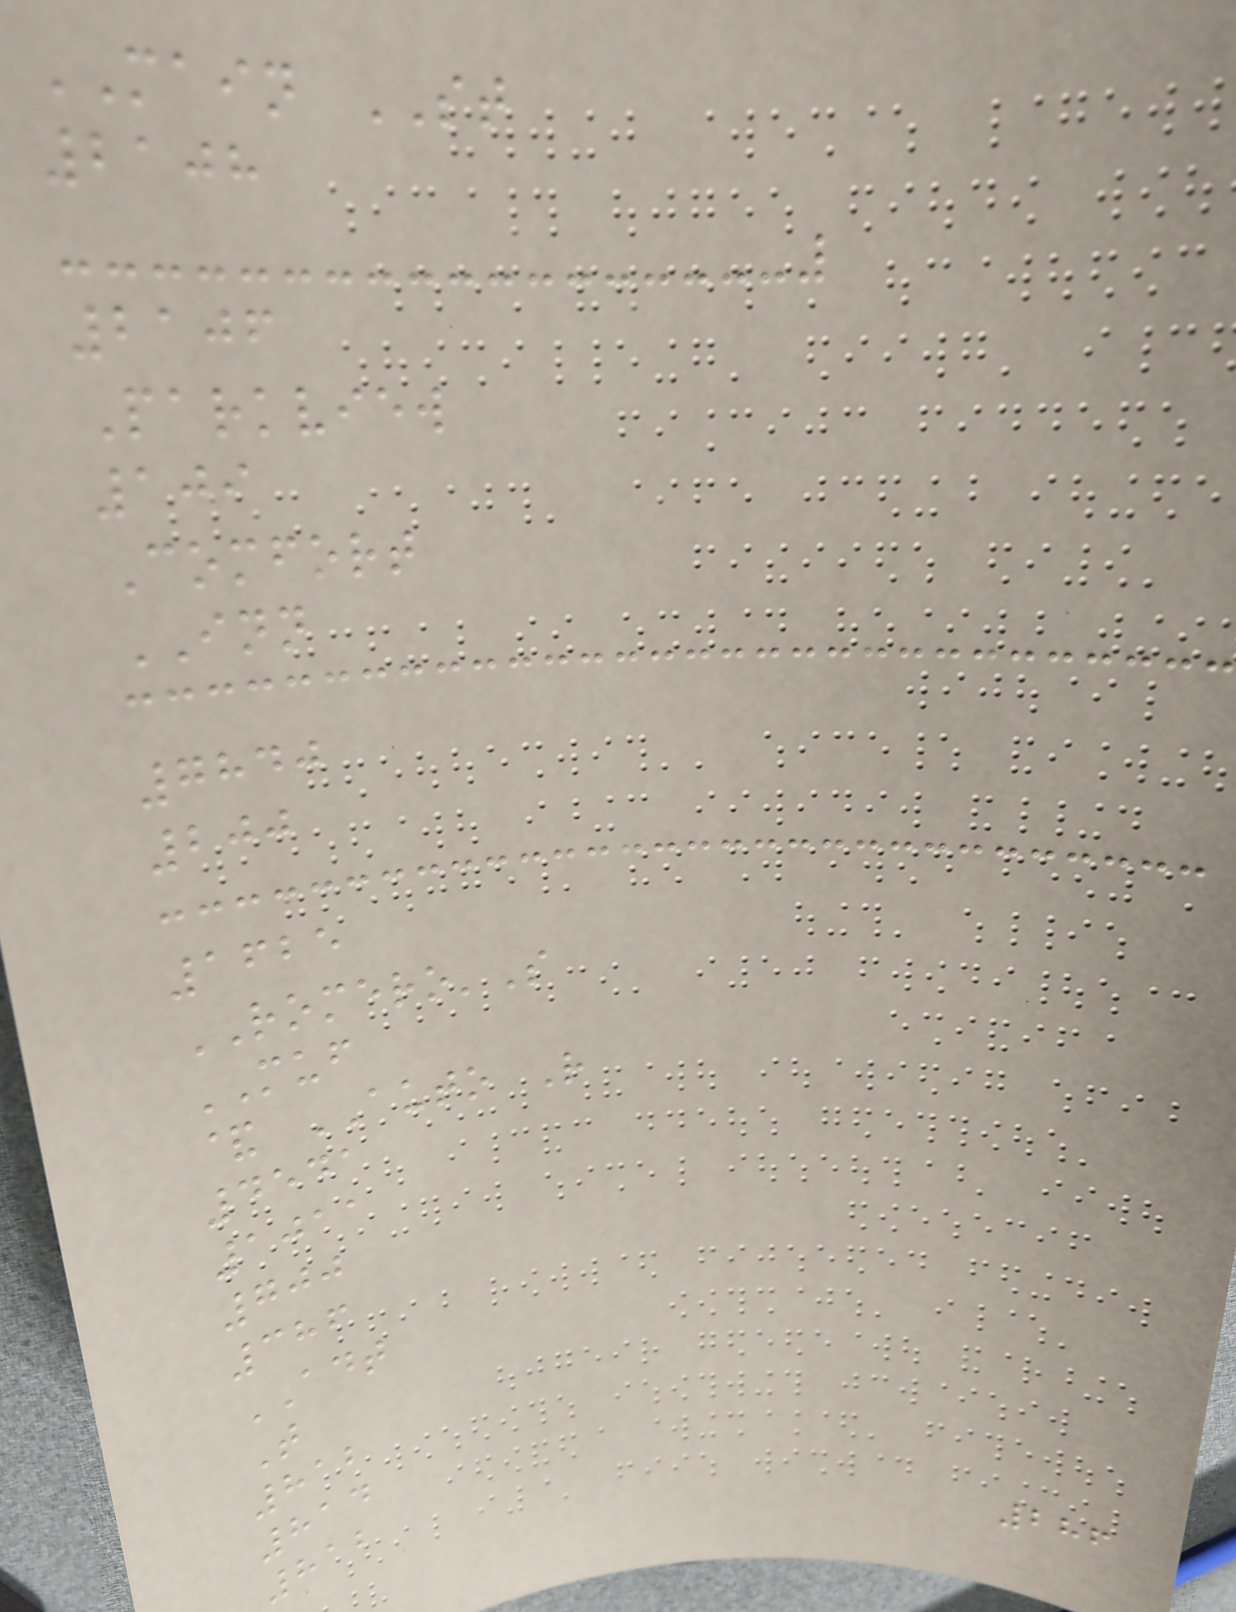MAIN ST
2108
2106
Parkview
109
Comfort
INN
7840
200
1625
ROMERO'S
MUF
& AUTO R
4541
1011
700
386
ADT
T
812
814
812
286
